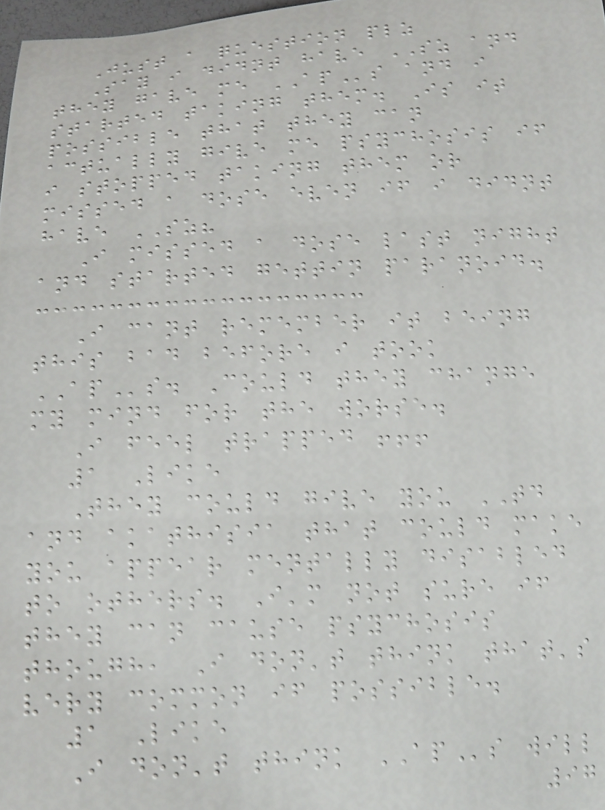Just a question plz
Say i didnt have SZ and
they gave me APs and i
started taking them. Is it
possible that they can
actually give me psychosis if
i stopped taking them or
missed a dose even if i didnt
have SZ?
I missed a dose last night
and started gettin paranoid.
I cant remember it being
this bad before i took
APs. Could they change
my mind for the worse.
I feel trapped !!!
1 Like
They could give you TD
and akathisia that could make
you appear mentally disabled
to others. I'm not sure if
they can cause psychosis
though, I don't think that's
very common if possible.
1 Like
I don't think APs will
97
